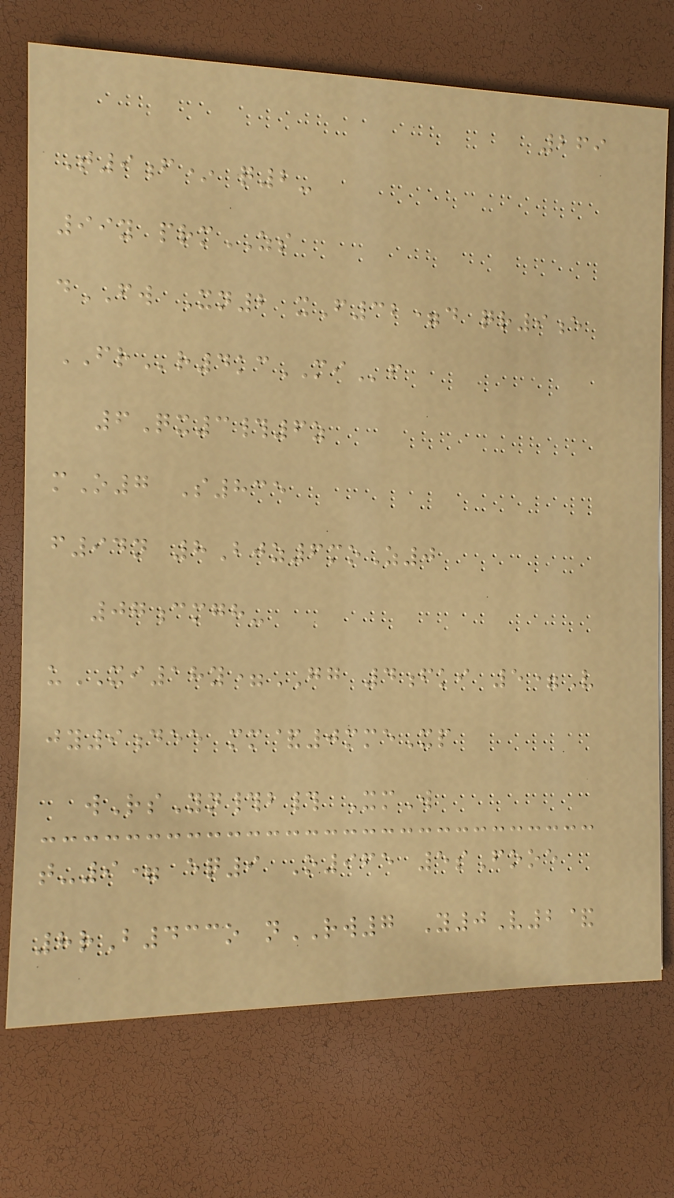269
T9f* q2-
99y prmZS
dFW Xn2 xF32=d qr9e
FRr4kcMIf
6Qx3#6z
mO7 S835
f94n 8Bjz6moZ0
07cmgh-
uXI18y=GG 4fki 5=V
jy9dee mm&0mmeXp
wRsYn#b# XmW
t-9= eq9 O965 5sFooe
8rB433o nRW7 Y0V2&
